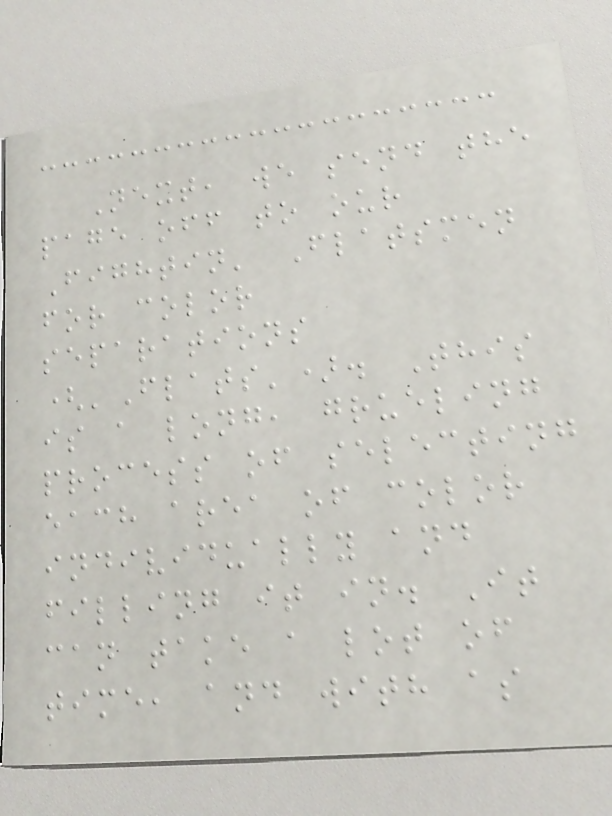Next, we send the
page off to our
Fightin' Flatsmen
for color
separations
('Flats'). This
is a long, grueling
process of selecting
each area of color
individually and
filling it in. It
can take a lot of
time, and with as
